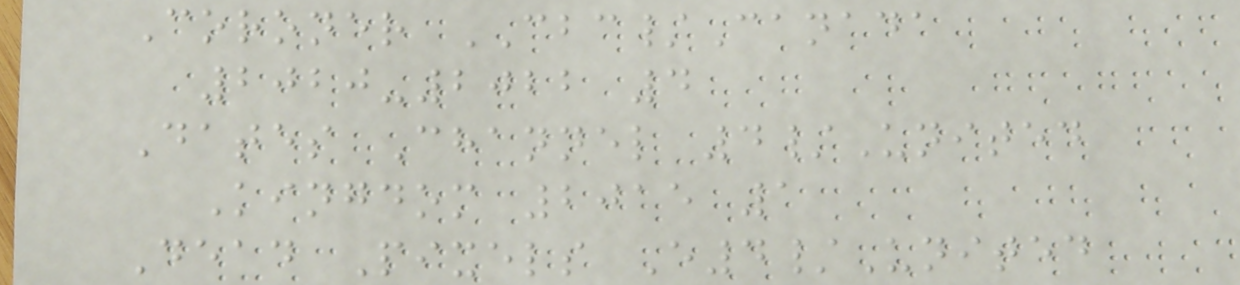Coroner CBC/Canada
2020-2022 4
Dates Channel 4/United
Kingdom 2015 1
Dead Pixels E4/United
